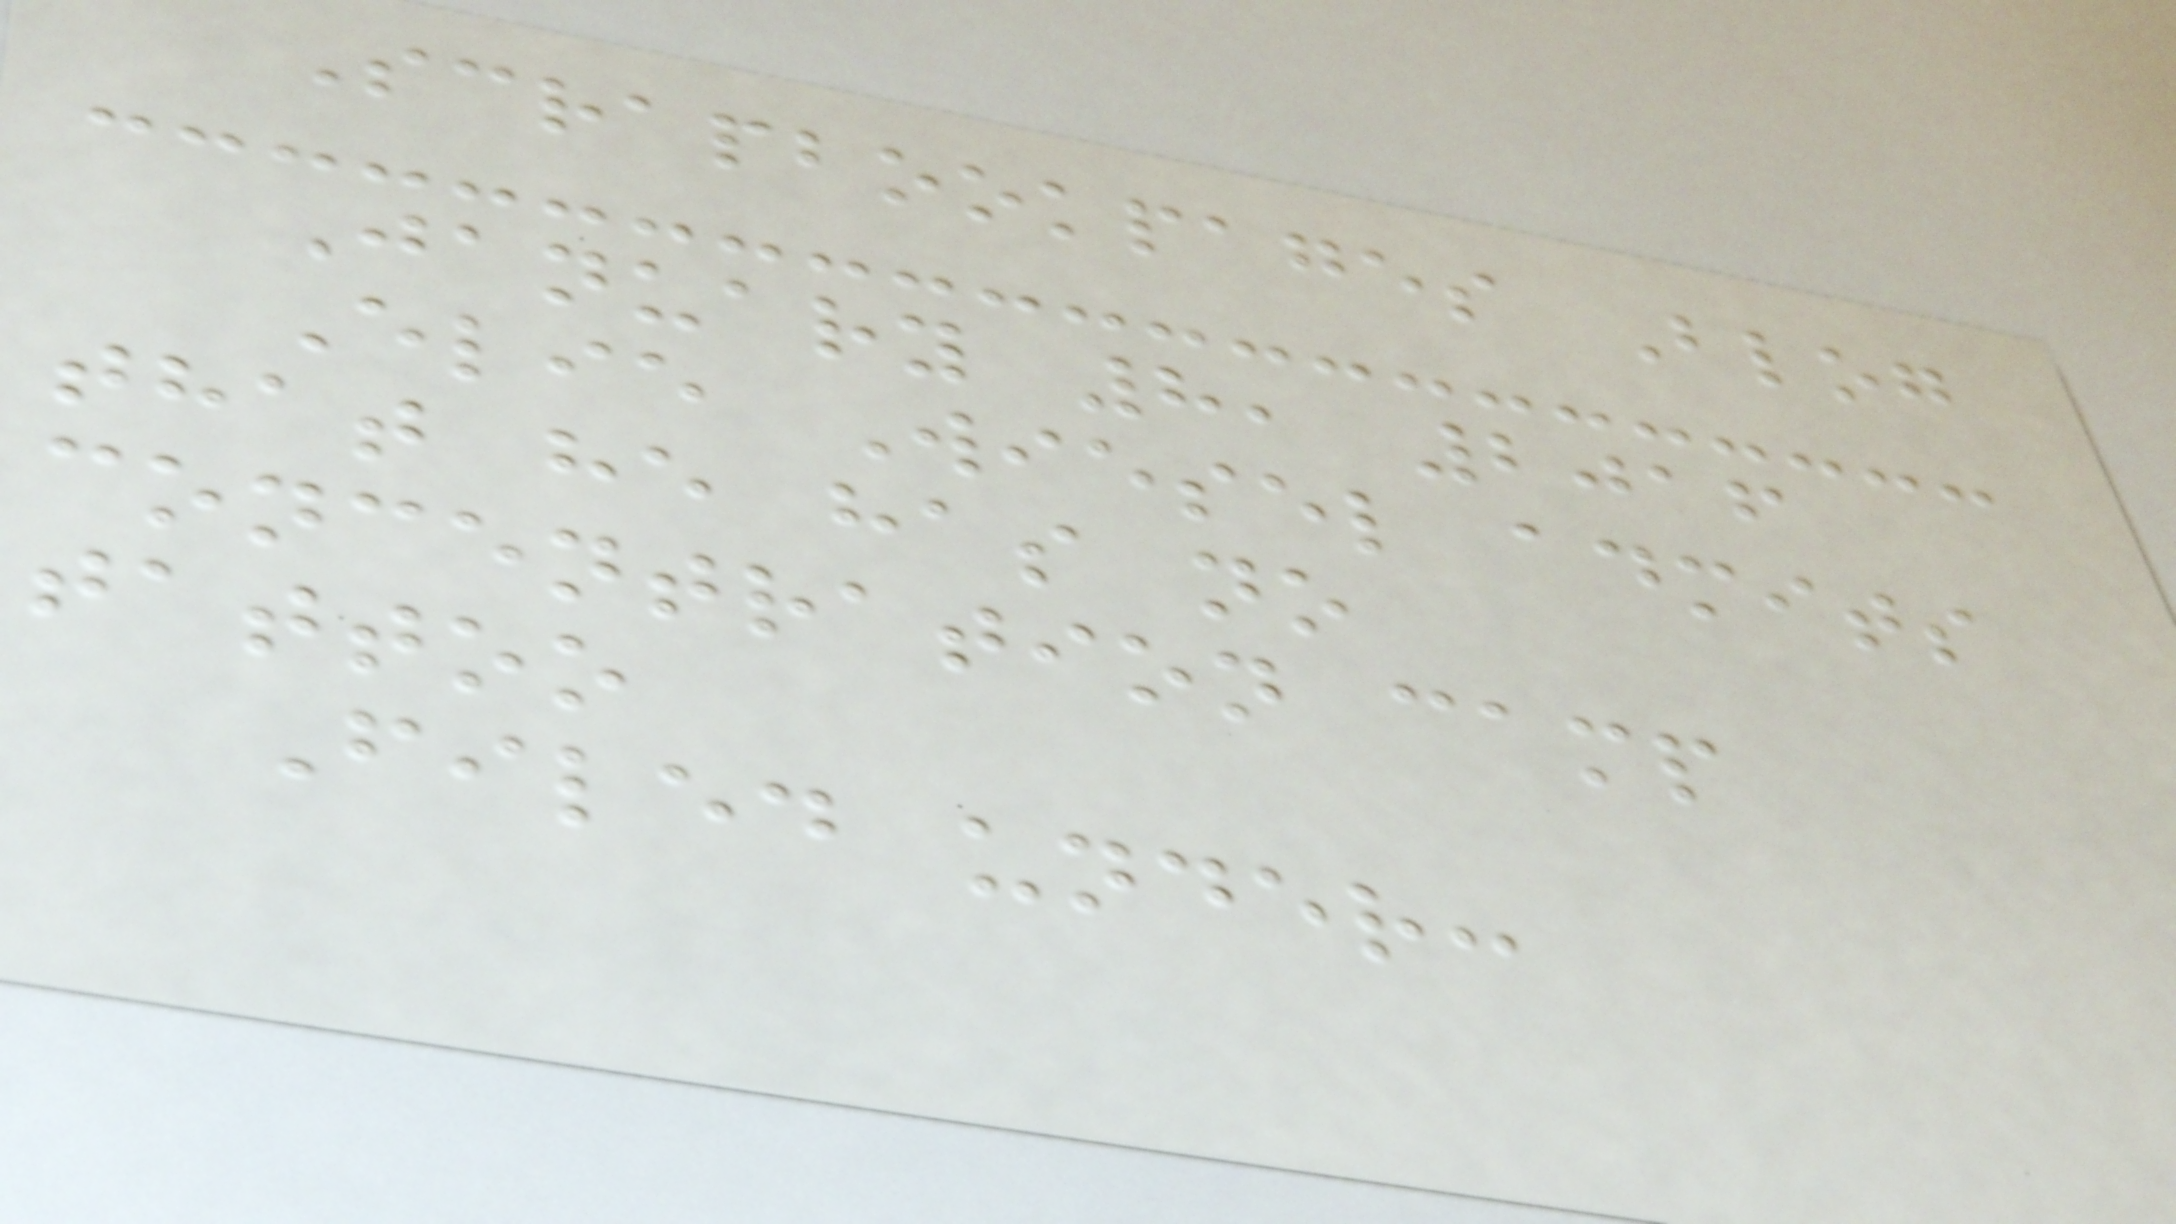Scrapbookpages Blog
January 8, 2016
Elie Wiesel admits
that he has no
concentration camp
tattoo
Filed under:
